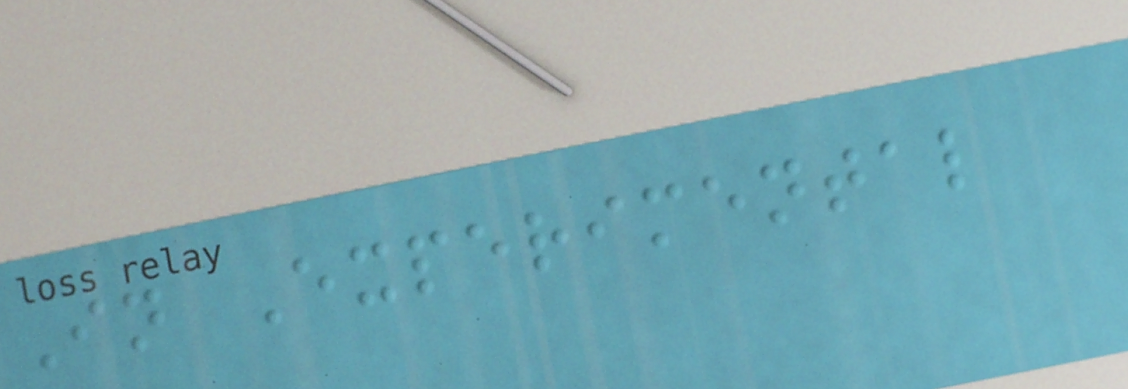In Experimental
